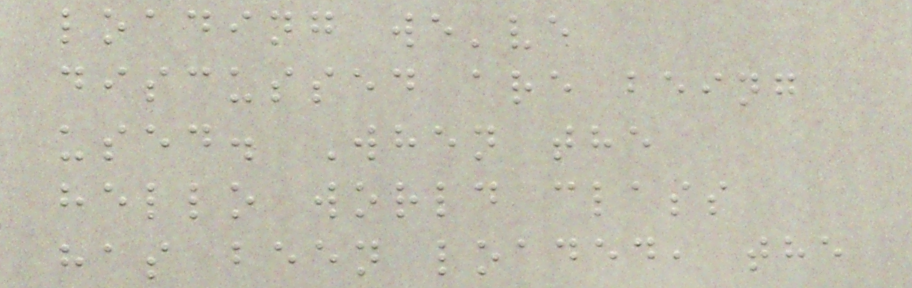loading we've
discussed are being
used. When the
hello world class
has been loaded, the
